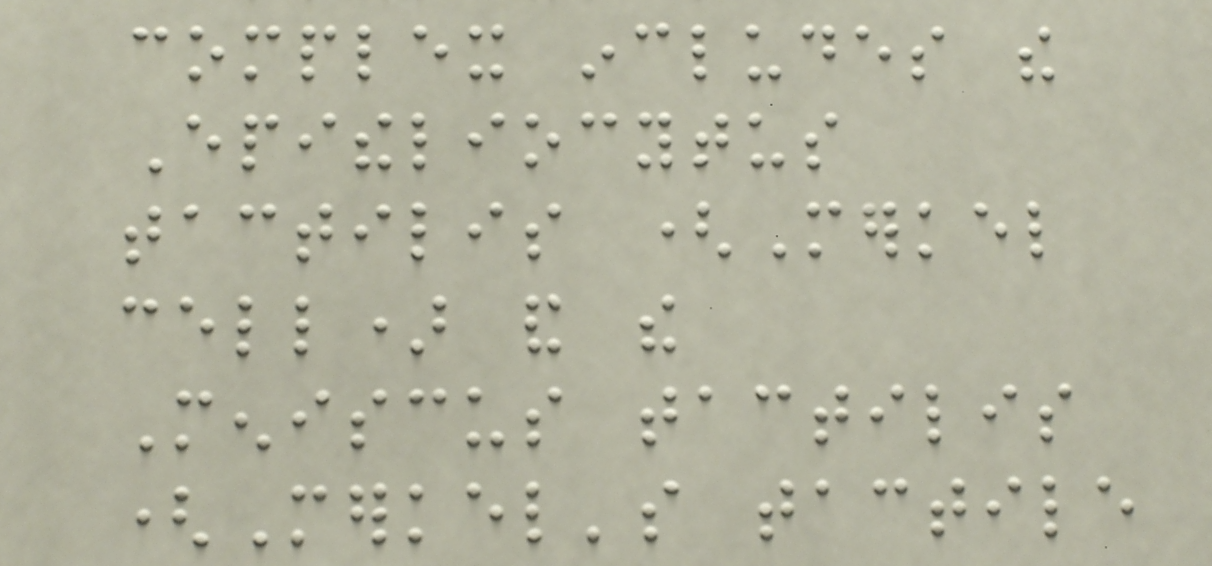complex includes the
Epitheliocytus
tactilis (Merkel
cell) and the
Meniscus tactilis
(Merkel's tactile
